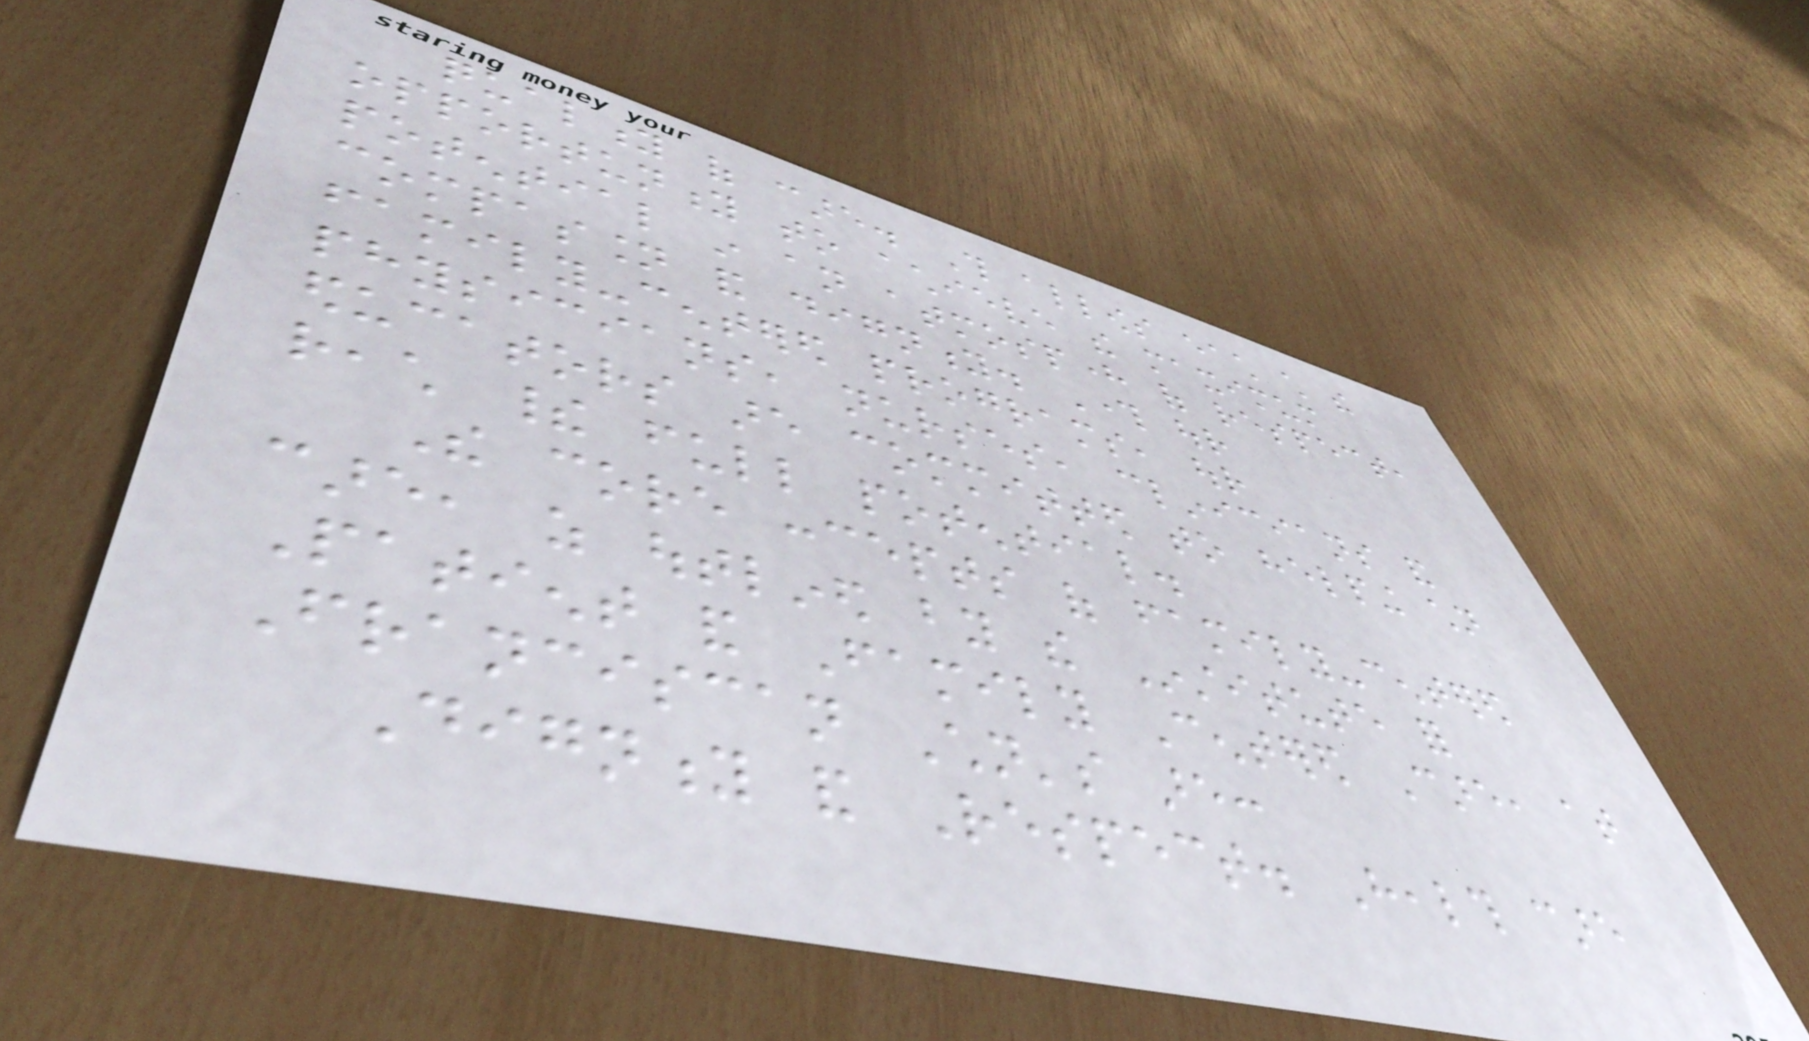quality of care. This allows each child the
opportunity to achieve the maximum
potential in an atmosphere of respect,
compassion and dignity. Through our
family-centered programs, our
physicians, nurses, clinicians and
educators are committed to helping children
reach their full potential.
The core concepts of family-centered
care, as outlined by the Institute for
Patient and Family Centered Care, at
Franciscan Children's are:
Dignity and Respect. Health care
